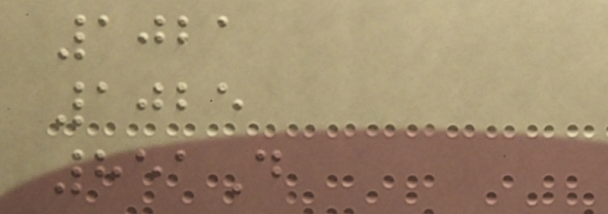1021
1025
851D
